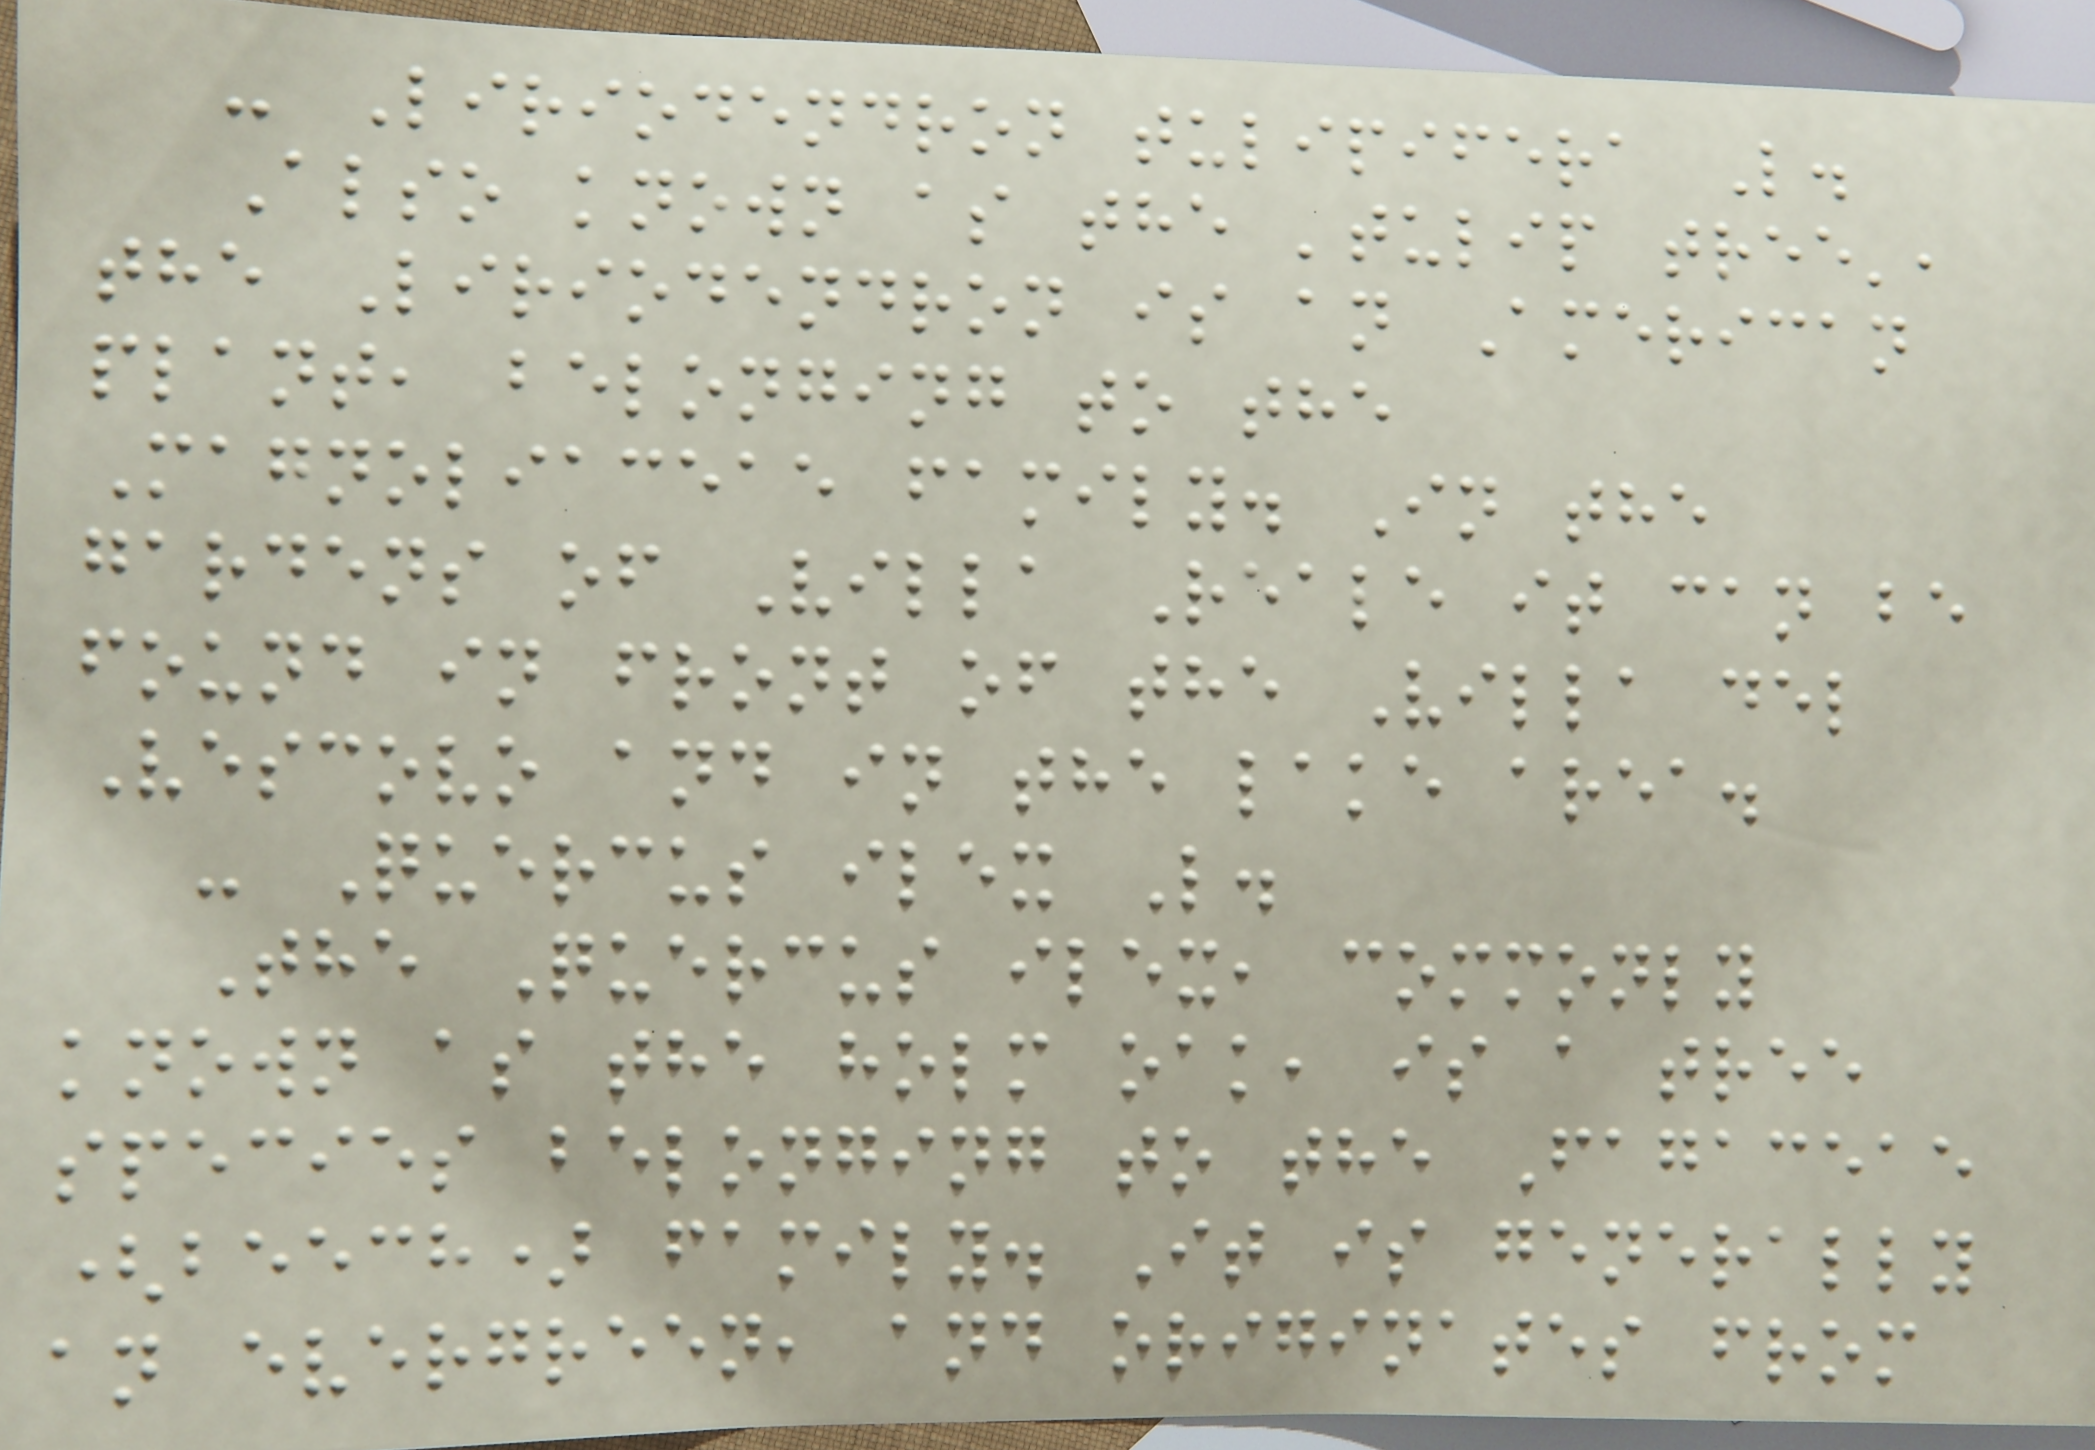- Liriodendron tulipifera L.
Also known as the 'tulip tree',
the Liriodendron is an American
plant, belonging to the
Magnoliaceae family. In the
gardens of Villa Reale it can be
found in front of the Villa del
Vescovo and in the lake area.
- Quercus ilex L.
The Quercus ilex, commonly
known as the holm oak, is a tree
species belonging to the Fagaceae
(beech) family. It is generally
an evergreen, and originates from
